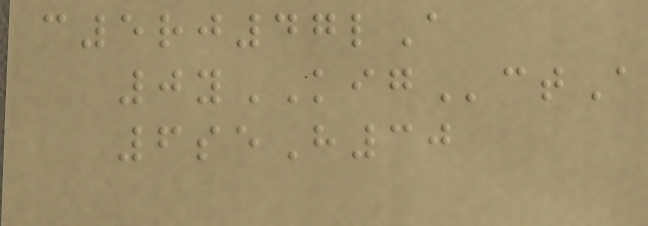c5rj47lA
0yKIGctA
6seH30
